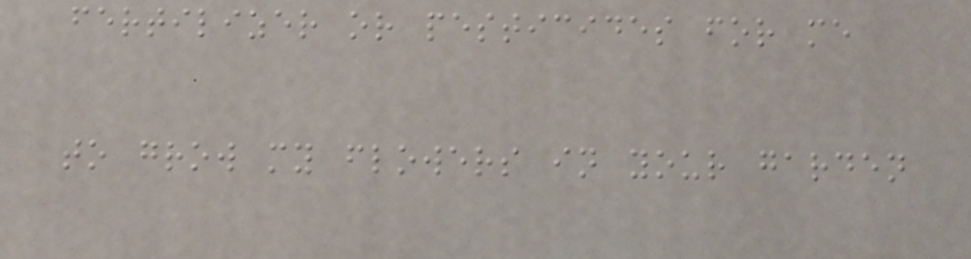fertilizer or pesticides for me
to grow my flowers in your garden
